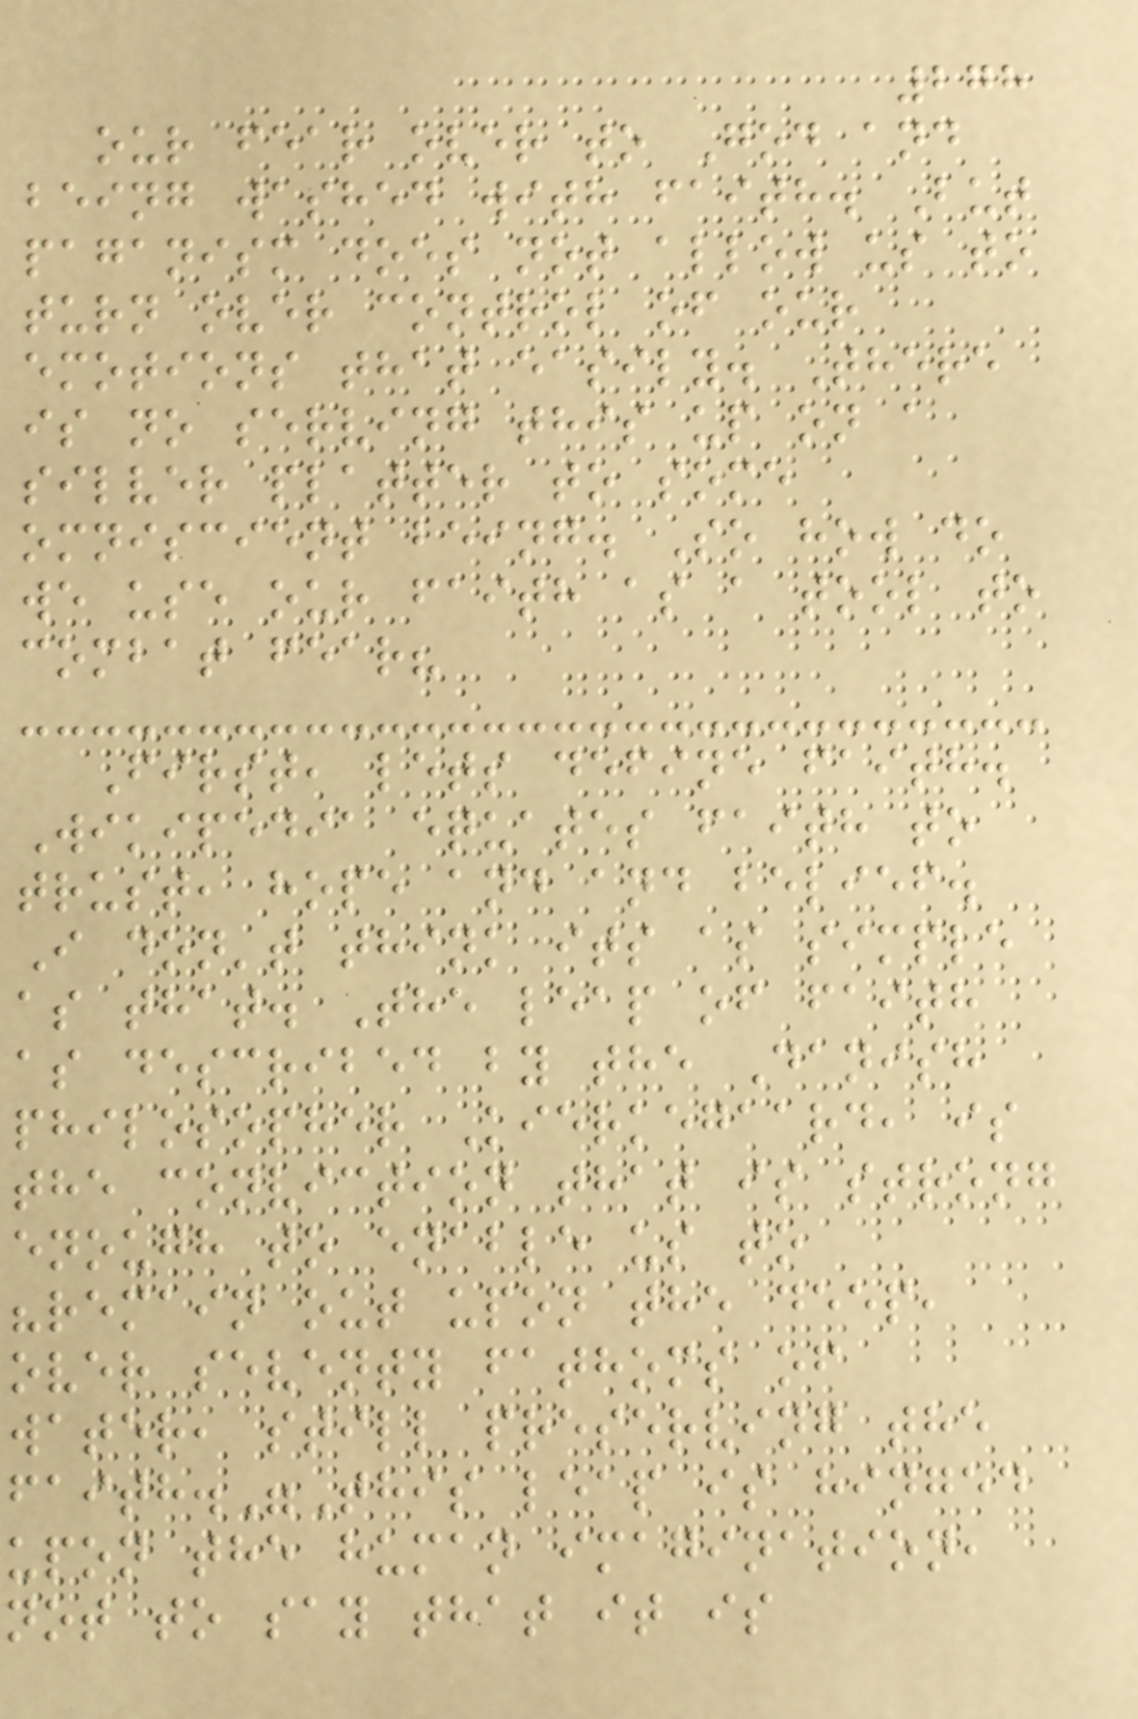278
our fear over to God and
being washed with faith. But
paganism does not allow us to
turn over control of our
emotions that easily. There
is no serving this up on a
silver platter to some
omniscient being. So how do
we use our faith as a tool to
combat fear?
First, lets define faith.
Wikipedia equates faith to
trust, hope and and belief.
I don't think its as simple
as that. The leap of faith
as described by the Danish
philosopher Kierkegaard, is
the conviction that is strong
enough to enable us to
"remain out upon the deep,
over seventy fathoms of
water, still preserving the
faith."This leap is hinged
upon the human imagination,
not to say that it is
